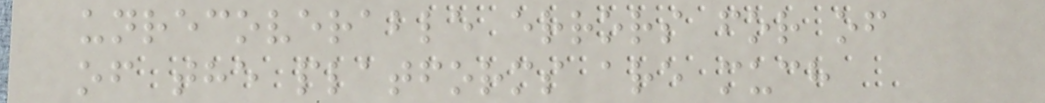unrecoverable errors for of
of the platforms are much
